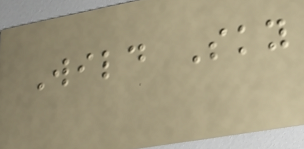Wild Sky
